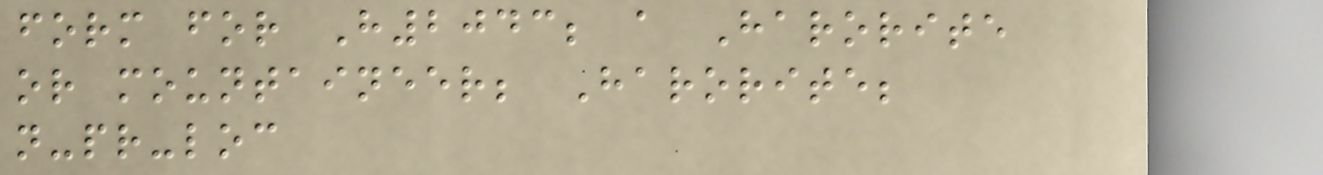form for H2043; a Harorite
or mountaineer; Harorite;
n-pr-loc
